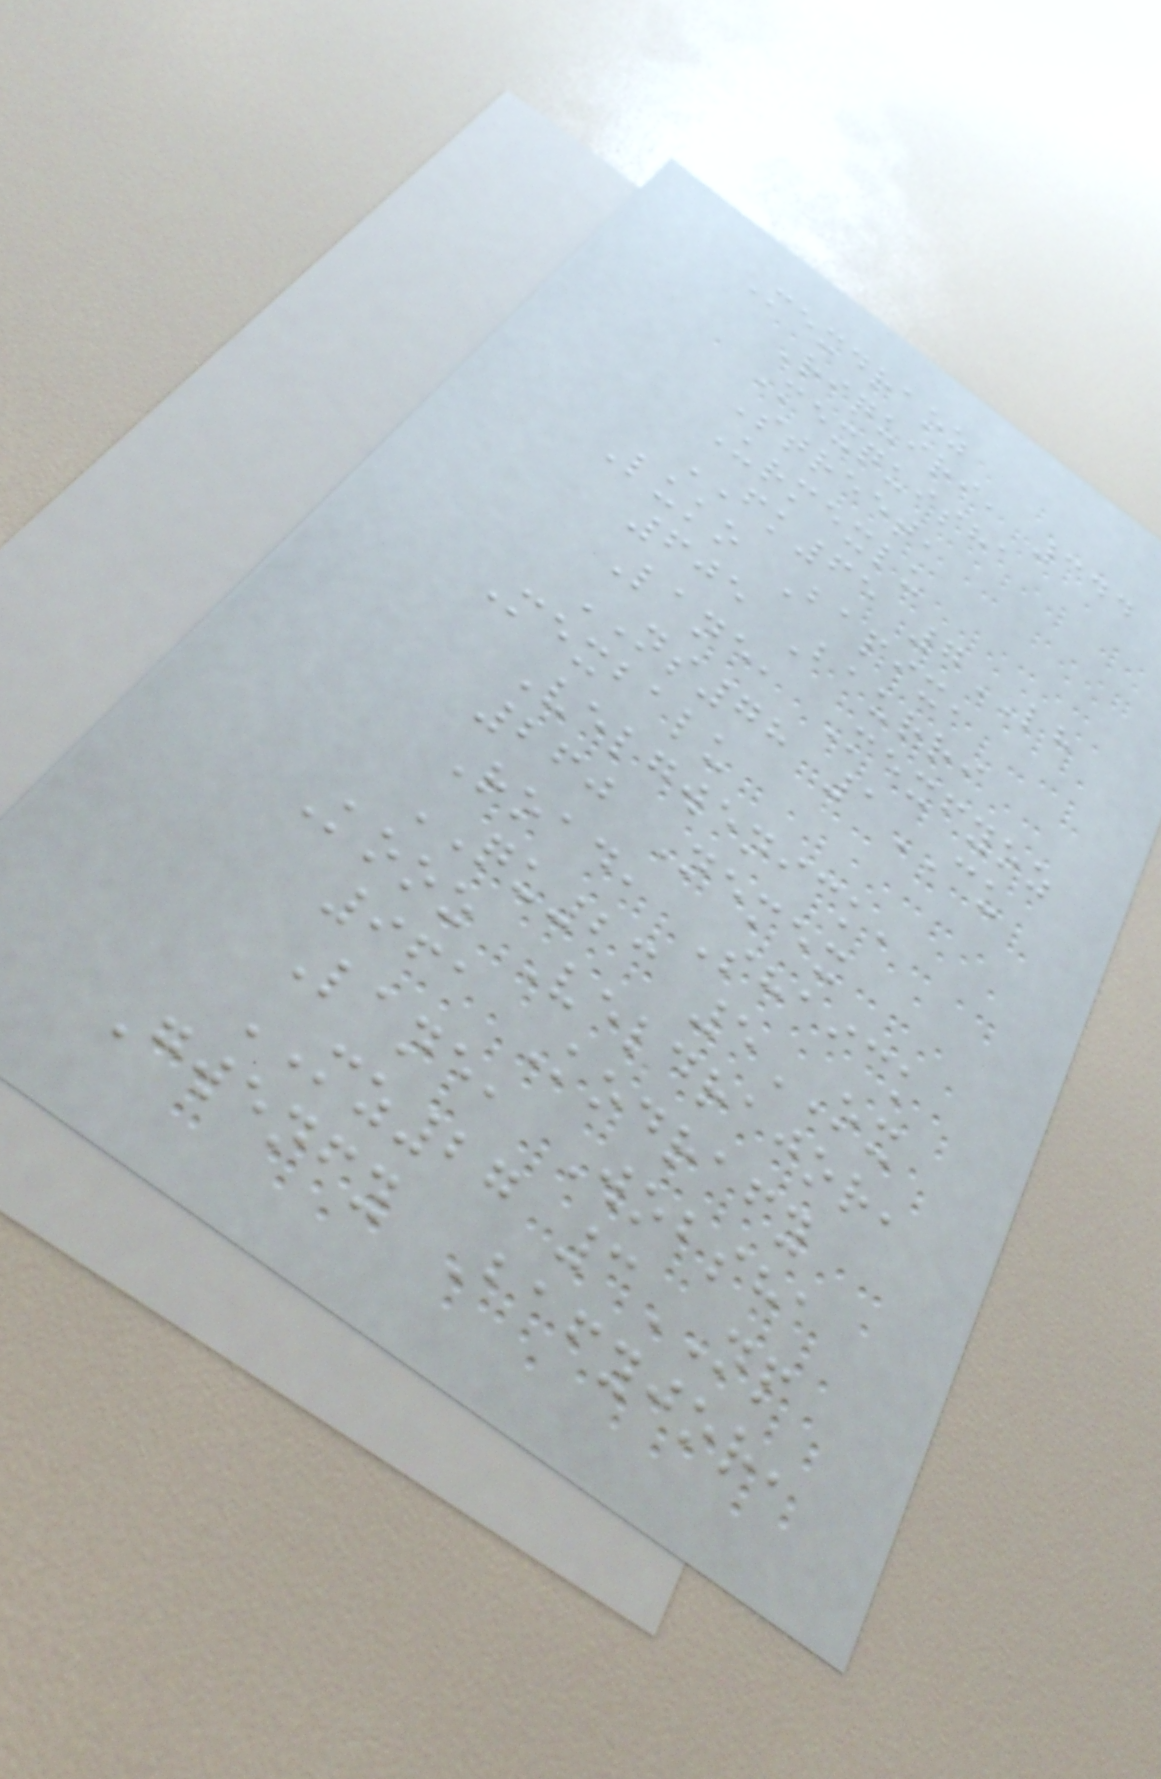Mexdraoz
Riquiri, 344
Mexquisha
Street,
Urmexlu
FK65 7LH
Luko Bapix,
605 Baurri
Lane, Mexfyoz
NS78 1CU
Mexbalu
Velgwenick,
260 Nemex
Road, Shaick
QU23 5OX
Kooz Veldrajor,
961 Kodrafy
Lane, Wobsha
MZ27 3NP
Gwenfy Bafyjor,
